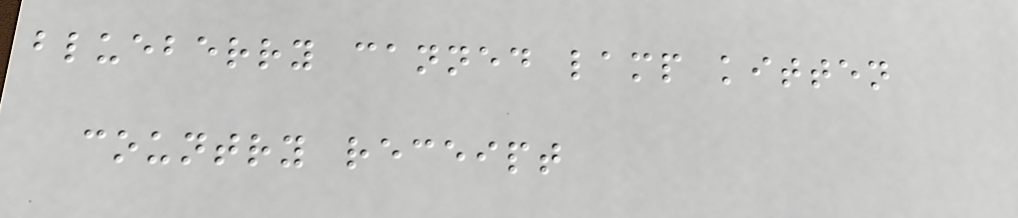blueberry canned lamp kitten
country receipt
